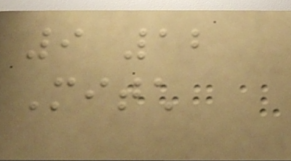9 12
Mitch
